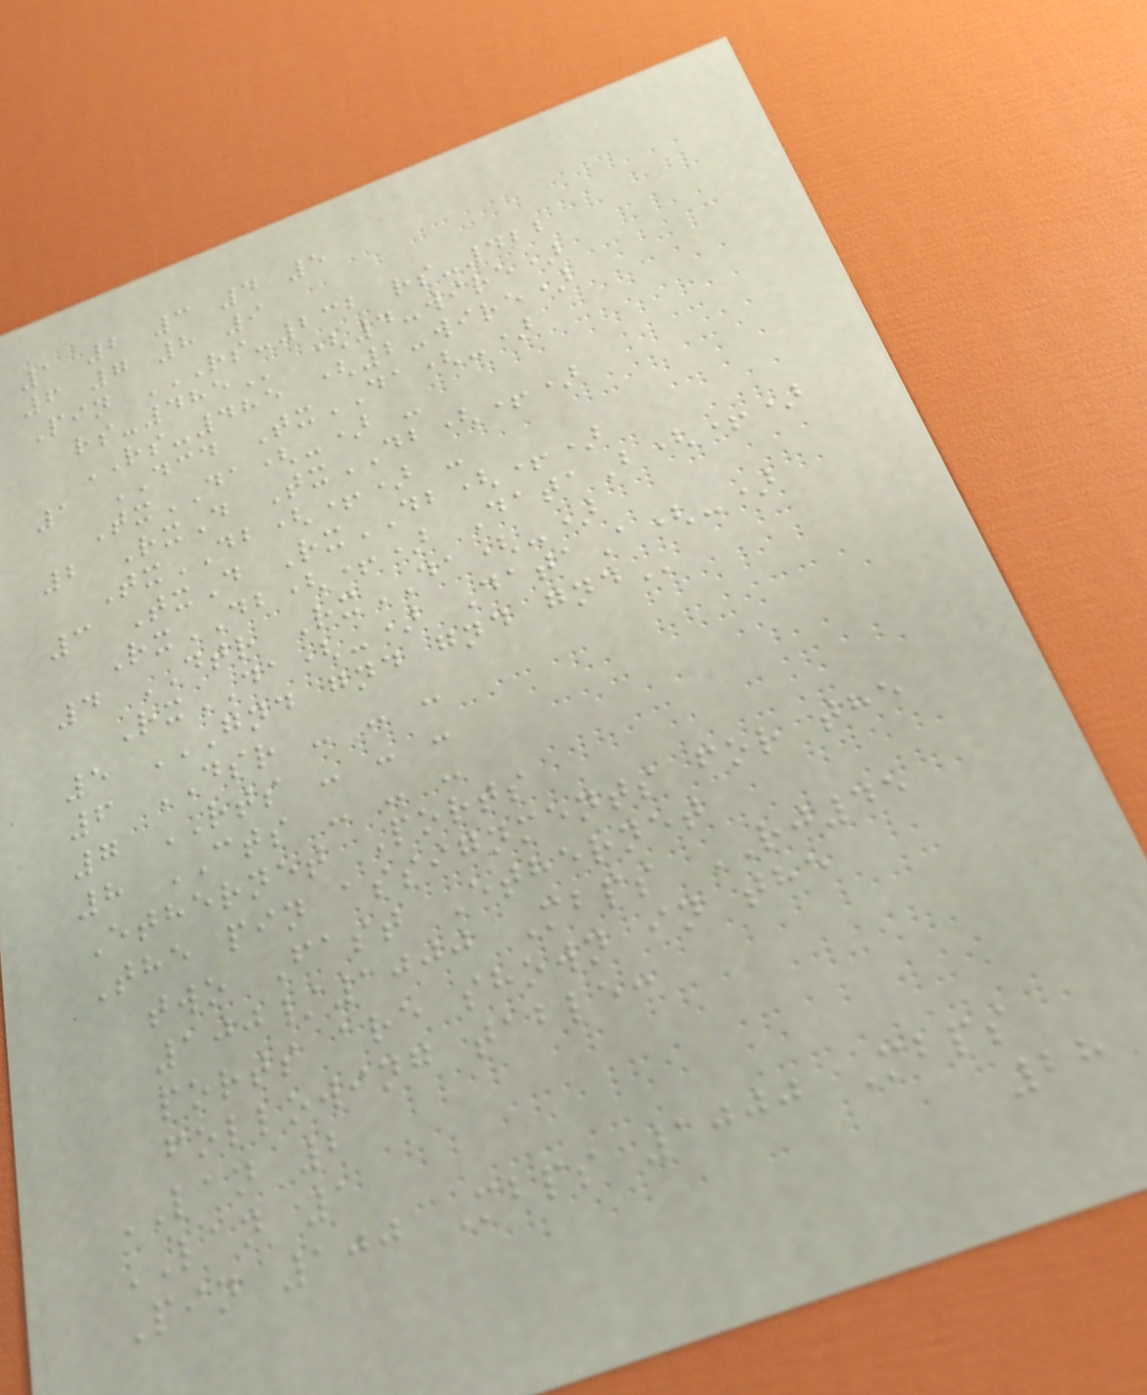1 2 3 4 5
6 7 8 9
Pin RS-232 RS-422
RS-485 (4-wire)
RS-485 (2-wire)
1 DCD TxDA(-)
TxDA(-) -
2 RxD TxDB(+)
TxDB(+) -
3 TxD RxDB(+)
RxDB(+) DataB(+)
4 DTR RxDA(-)
RxDA(-) DataA(-)
5 GND GND GND GND
6 DSR - - -
7 RTS - - -
8 CTS - - -
Ethernet Ports
The pin assignments for the
two Fast Ethernet
100/1000 Mbps RJ45
ports are shown in the
following table:
LAN 2
LAN 1
Pin 100 Mbps 1000 Mbps
28
